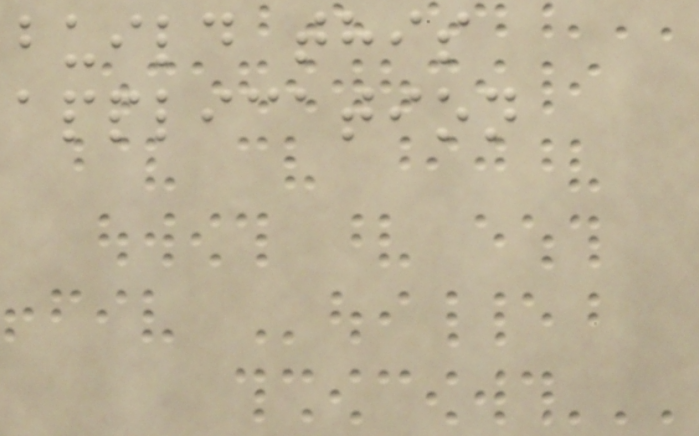build this
application
